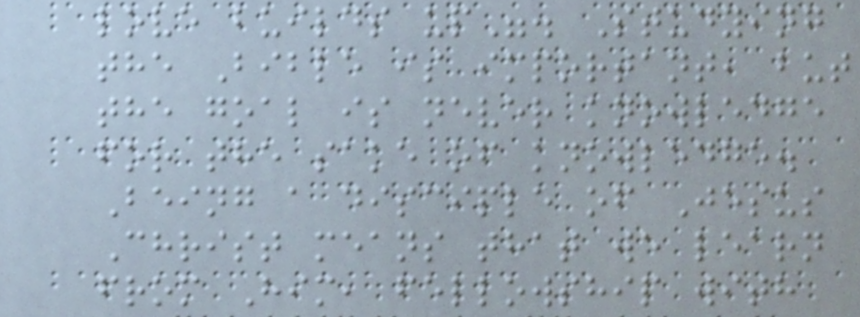love builds up". Studying
the Bible is important, but
the goal is never knowledge
for the sake of knowledge.
Being a disciple of Jesus
Christ means that we learn
from Him, fellowship with
